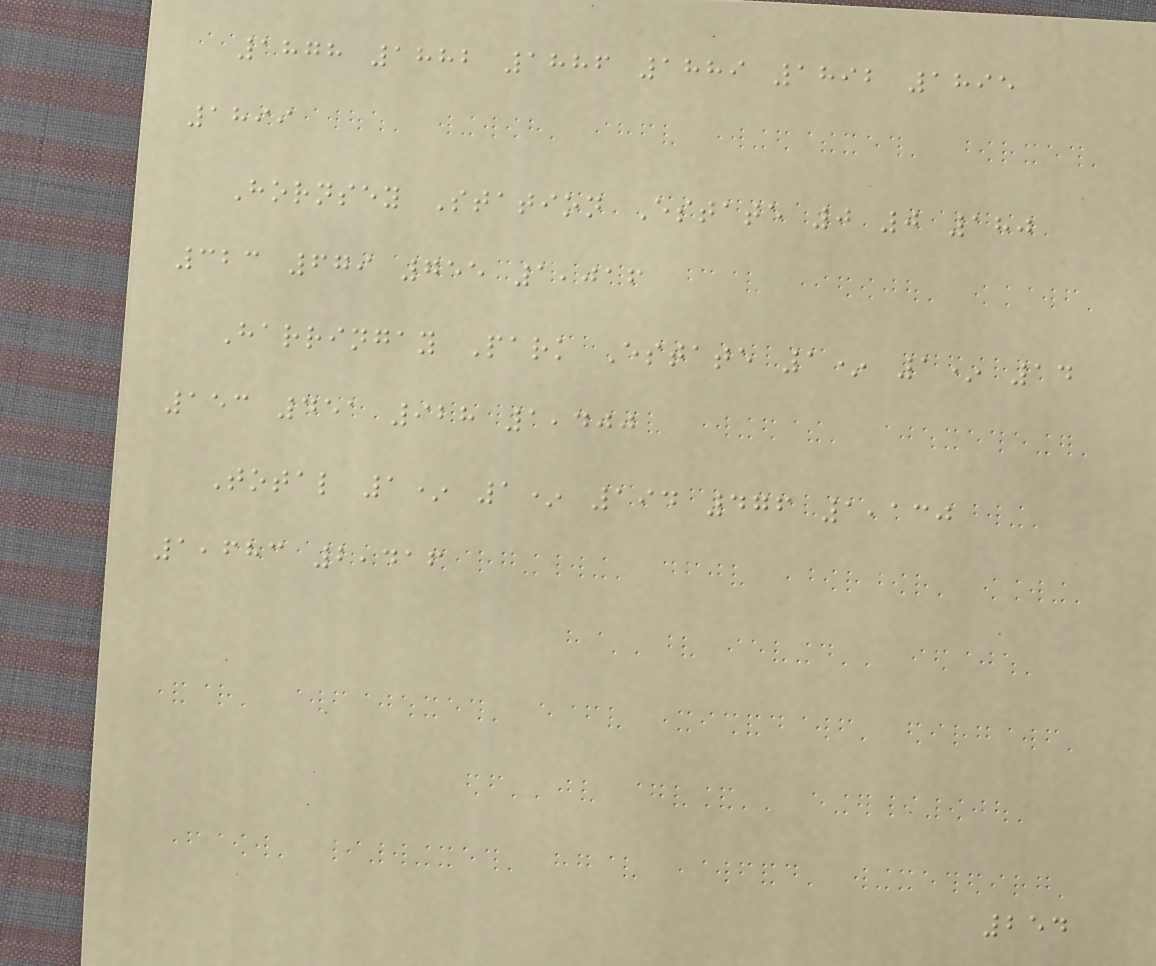1878 1882 1886 1889 1892 1895
1899
Hornsey Station Estate 0 0 180
323 679 755 1,016
Harringay Park Estate 1* 1* 14
153 451 928 1,400
Total 1* 1* 194 476 1,130
1,683 2,416
254
